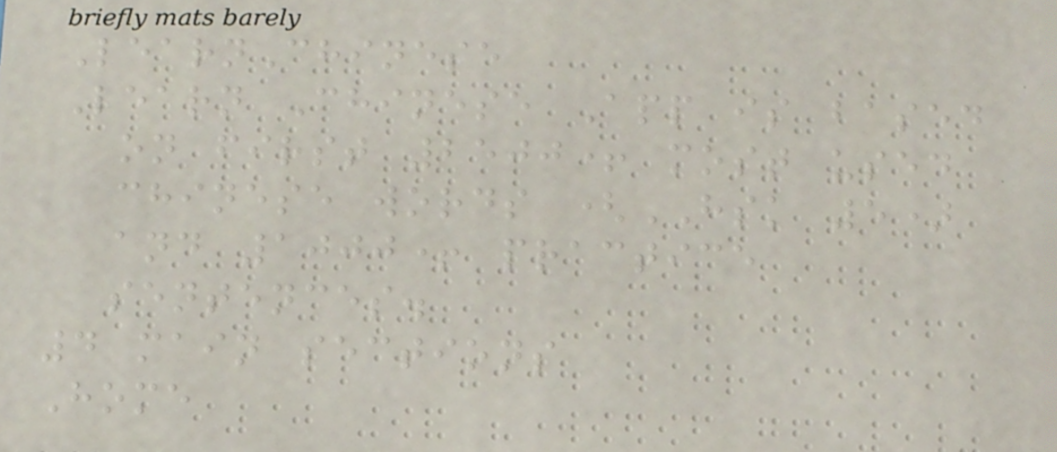LearnChinese
Learn Chinese App is based
on first 2500+ most used
chinese words (HSK 5)
and 1000+ practice
sentences.
4 main sections
Home
